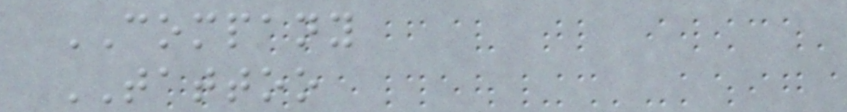COMPANY
TATTOO
